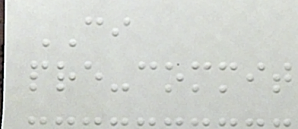CI
pre-commit
